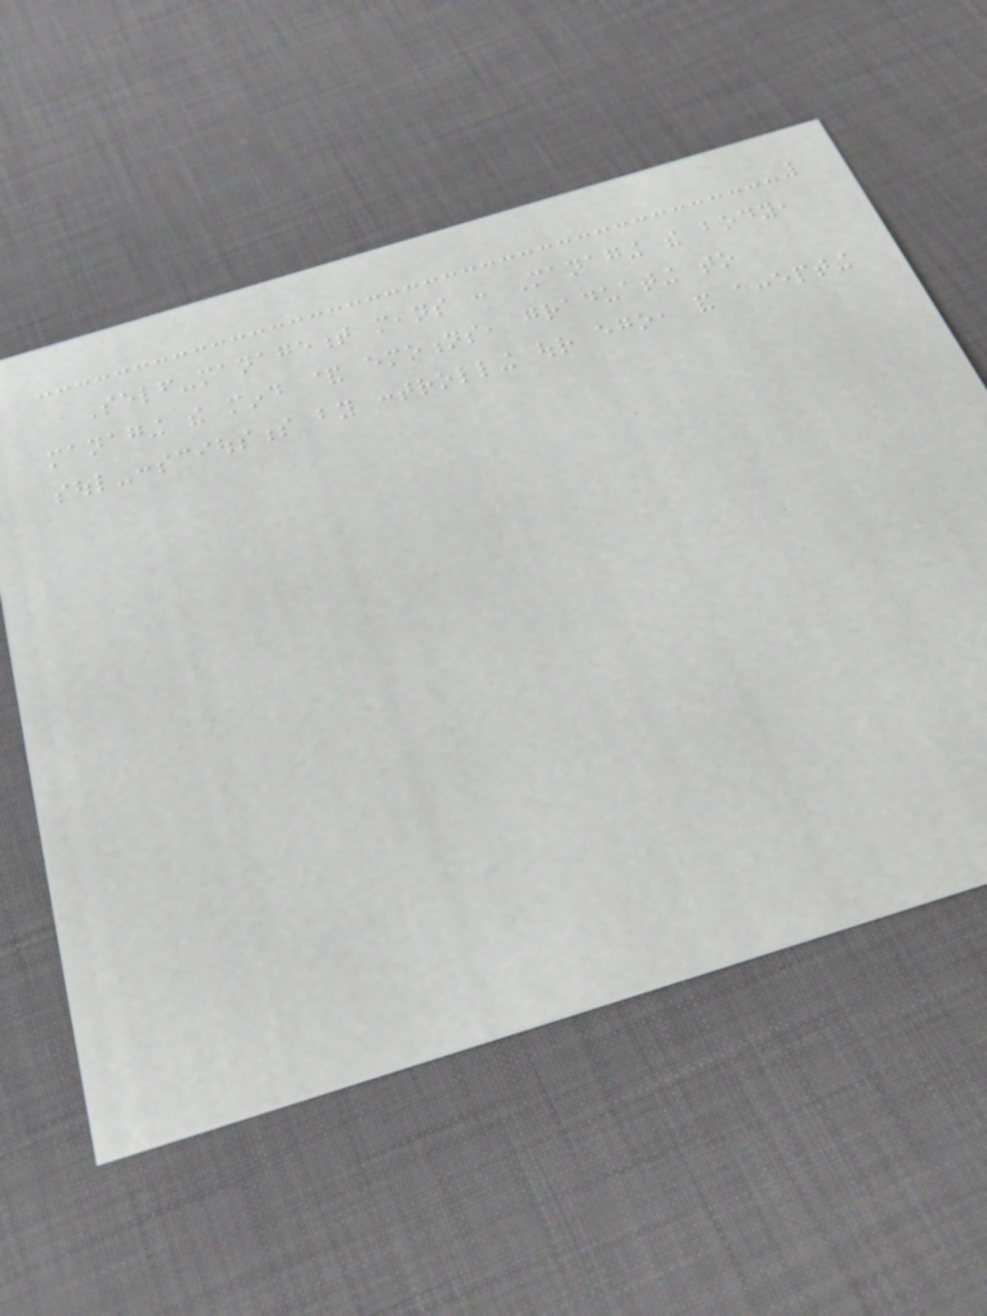Self-management means : Managing the body,
managing the mind & emotions, graduating to
soul-consciousness by controlling our ego, and accepting
